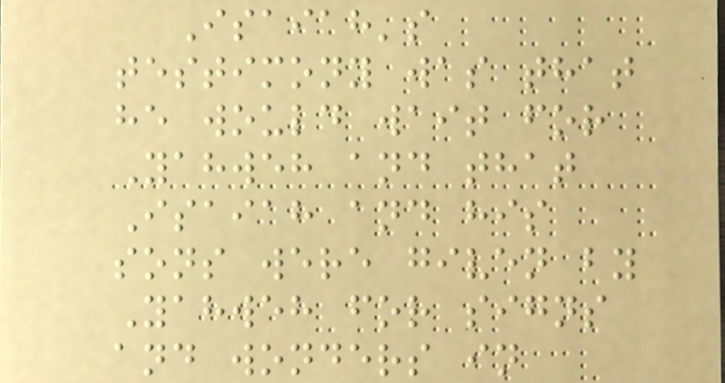Isaiah's
testimony was that
he would wait for
Yahweh and that
Isaiah and his
sons were given by
Yahweh for signs
and wonders in
